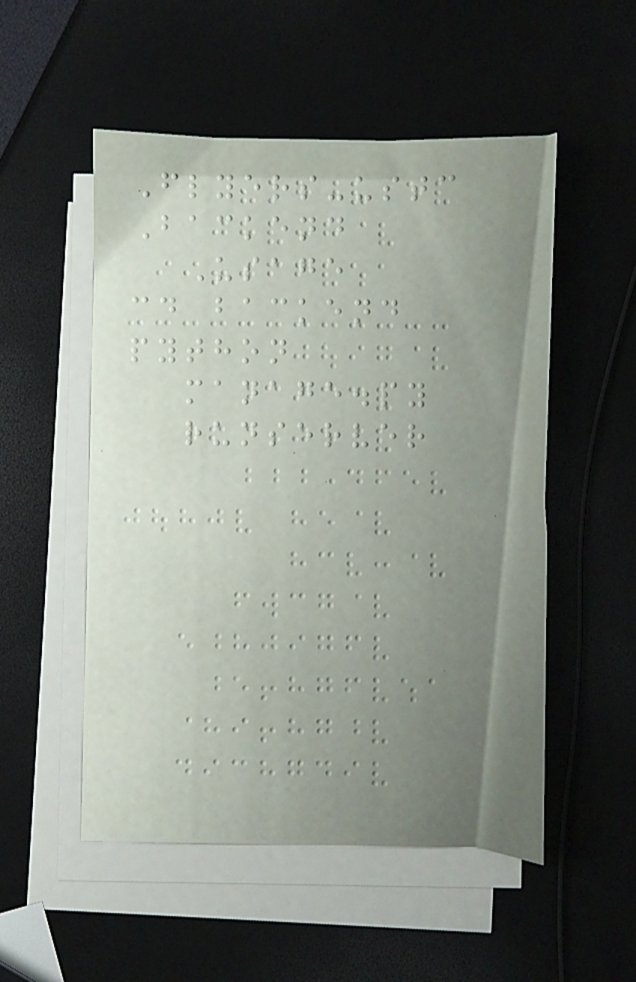Flyers-ustc
Backend
Usage
cd backend
python
manage.py
runserver
